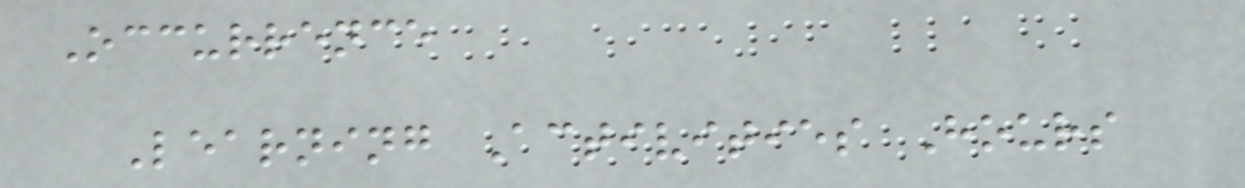Occurrence
Learning Activities Hours
